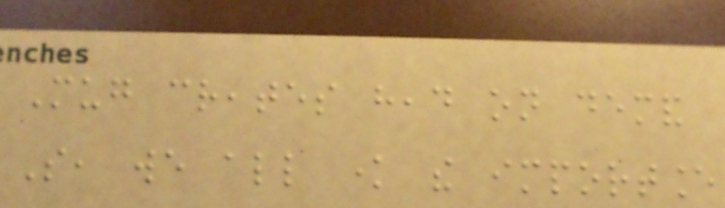Mug creates head on demand
So, we all know the importance
